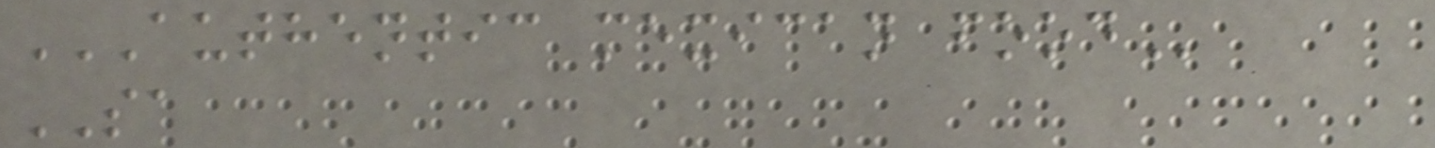AUTHENTIC MEXICAN FOOD
SA
